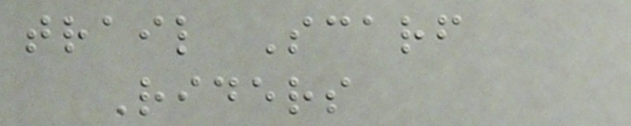trail Scarf
Riders
